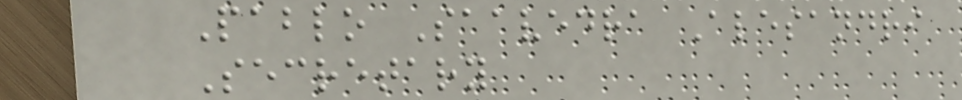Pablo Saavedra Alesandri
Secretary
